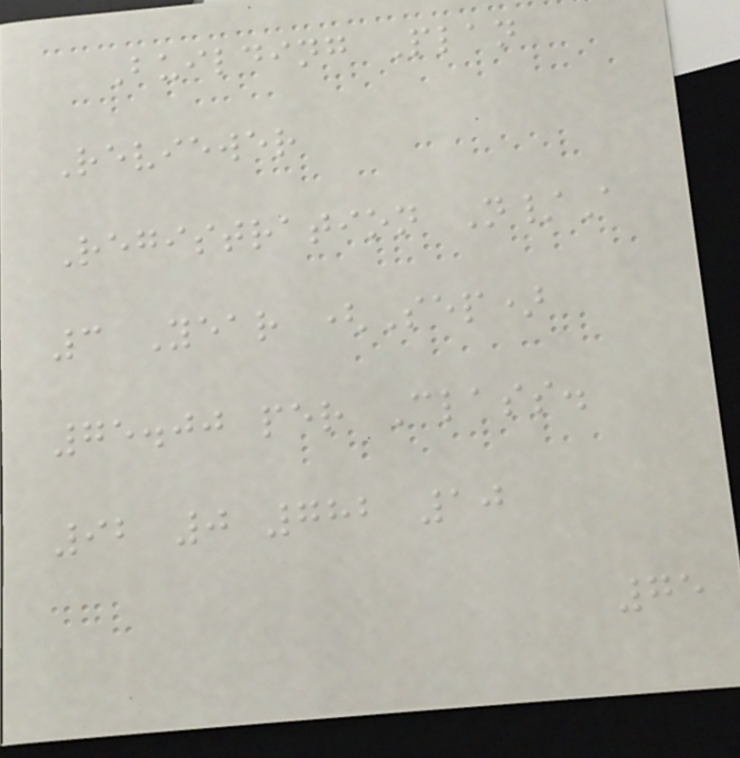Building Plan
Reviewer
Registration N/A
3 Year (Sep)
75.00 per Class.
92 0 782 10
75
